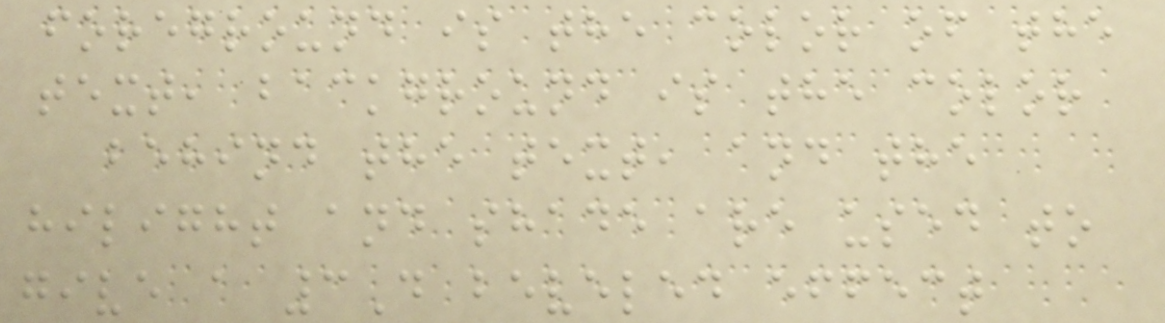foreground is the color of the
text, background is the color
behind the text, and the
hilight and shade are used to
give a 3D beveled effect
